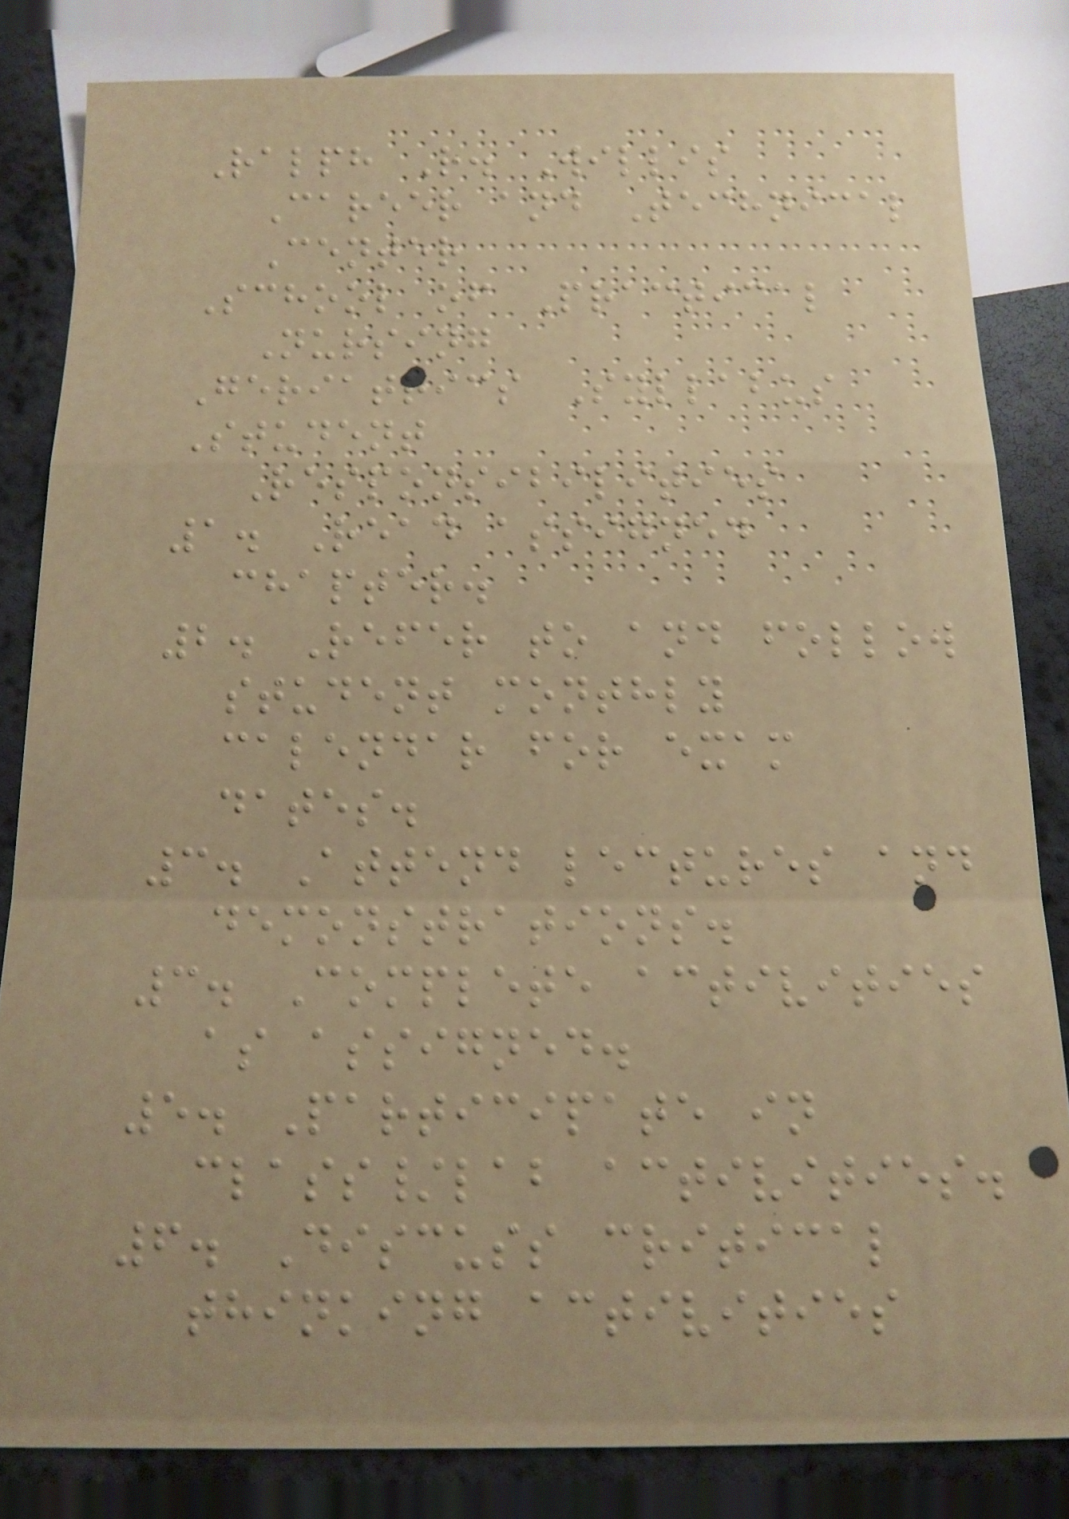Ralph R. Willis
Career and Technical
Center
School of Practical
Nursing
Geriatrics Syllabus
Student
Responsibilities
1. Read assigned
chapter.
2. Refer to and follow
student monthly
calendar for exam
dates.
3. Attend lectures and
demonstrations.
3. Complete activities
as assigned.
5. Participate in
class/lab activities.
6. Discuss critical
thinking activities
